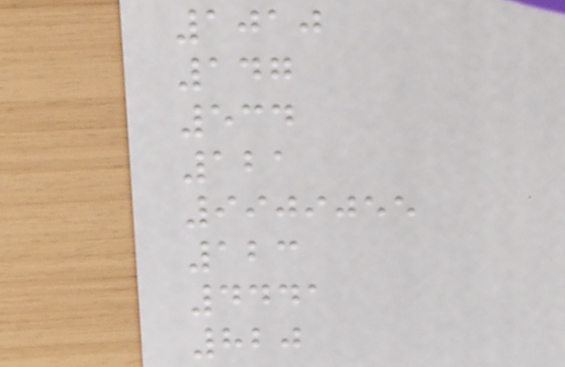1010
147
534
121
9909055
123
4441
820
